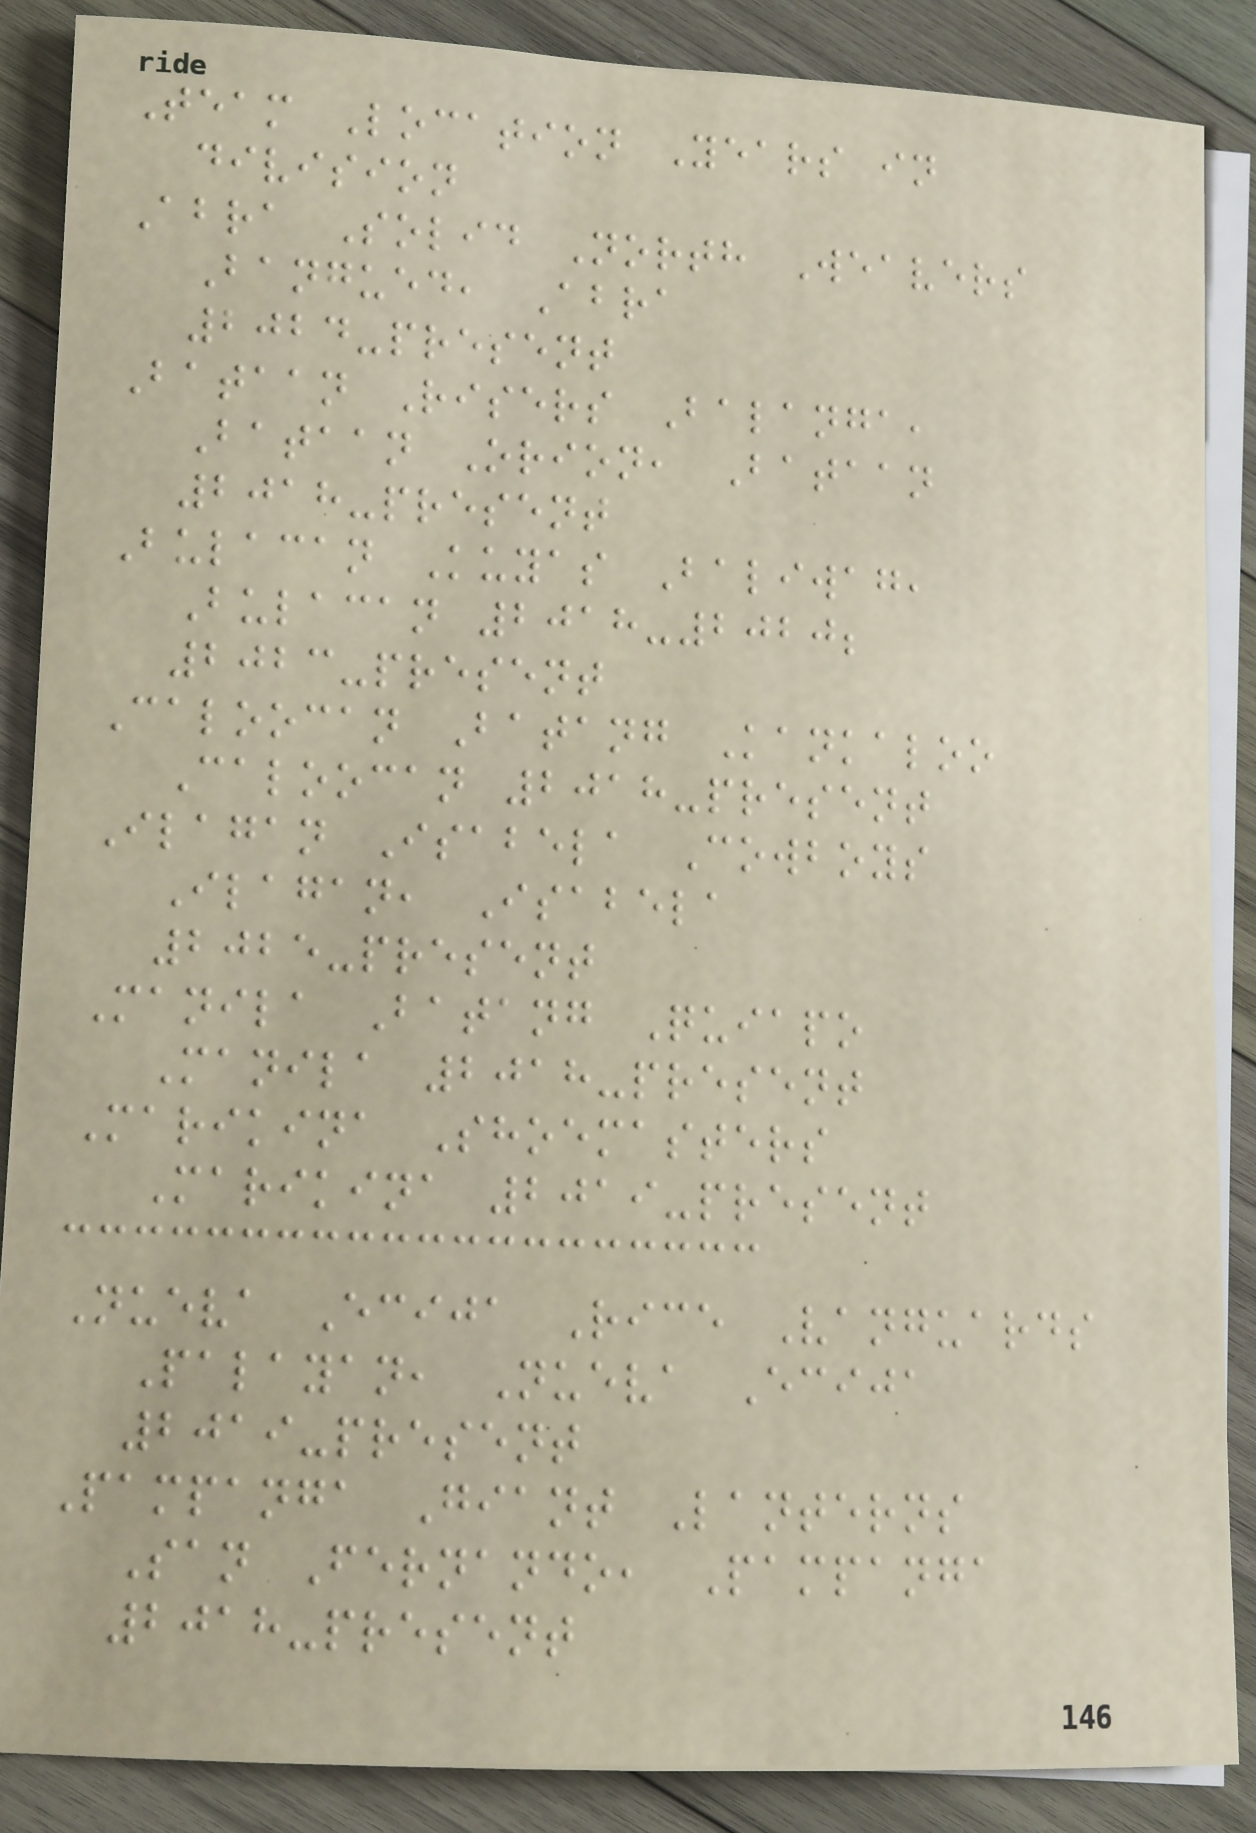Team Location Years in
division
Abra Solid North Weavers
Bangued, Abra
2024-present
Bataan Risers Balanga,
Bataan Orion, Bataan
2018-present
Bulacan Kuyas Baliwag,
Bulacan 2018-2020;
2023-present
Caloocan Batang Kankaloo
Caloocan 2018-present
Ilagan Isabela Cowboys
Ilagan, Isabela
2025-present
Manila Batang Quiapo
Manila 2018-present
Marikina Shoemasters
Marikina 2019-present
Nueva Ecija Rice Vanguards
Palayan, Nueva Ecija
2019-present
Pampanga Giant Lanterns
San Fernando, Pampanga
2018-present
